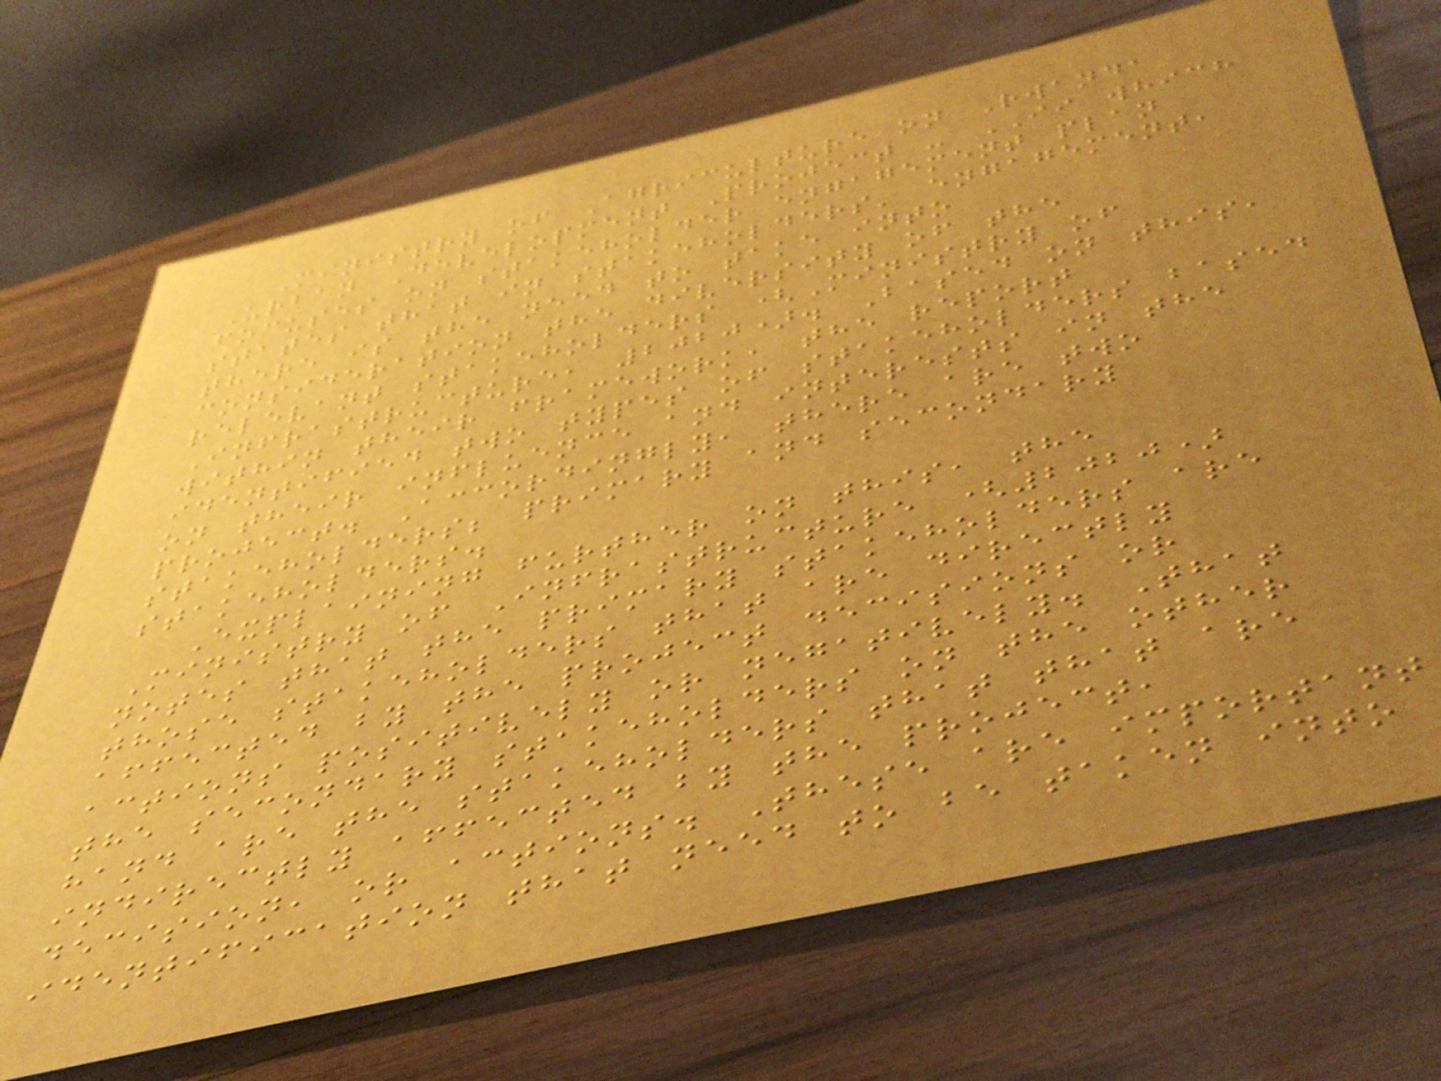Ministry of Agriculture on Rwanda
Urban Development Project - II which
focuses on stakeholder engagement plan
states that in stakeholders' engagement,
there is the need to take into
consideration the diversity of the
relevant stakeholders (Ministry of
Infrastructure, 2020). Based on this,
within their framework, the report
identified two types of stakeholders based
on their influence and interests in the
project. Accordingly, there are two
stakeholders; primary and secondary
stakeholders.
Explaining further on this, the
Ministry of Infrastructure (2020)
notes that the primary stakeholders are
those stakeholders that are directly
affected by the project decisions or
actions positively or negatively. That
the secondary stakeholders on the other
hand are the stakeholders that that are
indirectly affected by the project,
decision, or actions. These are important
identification that need to be taken into
